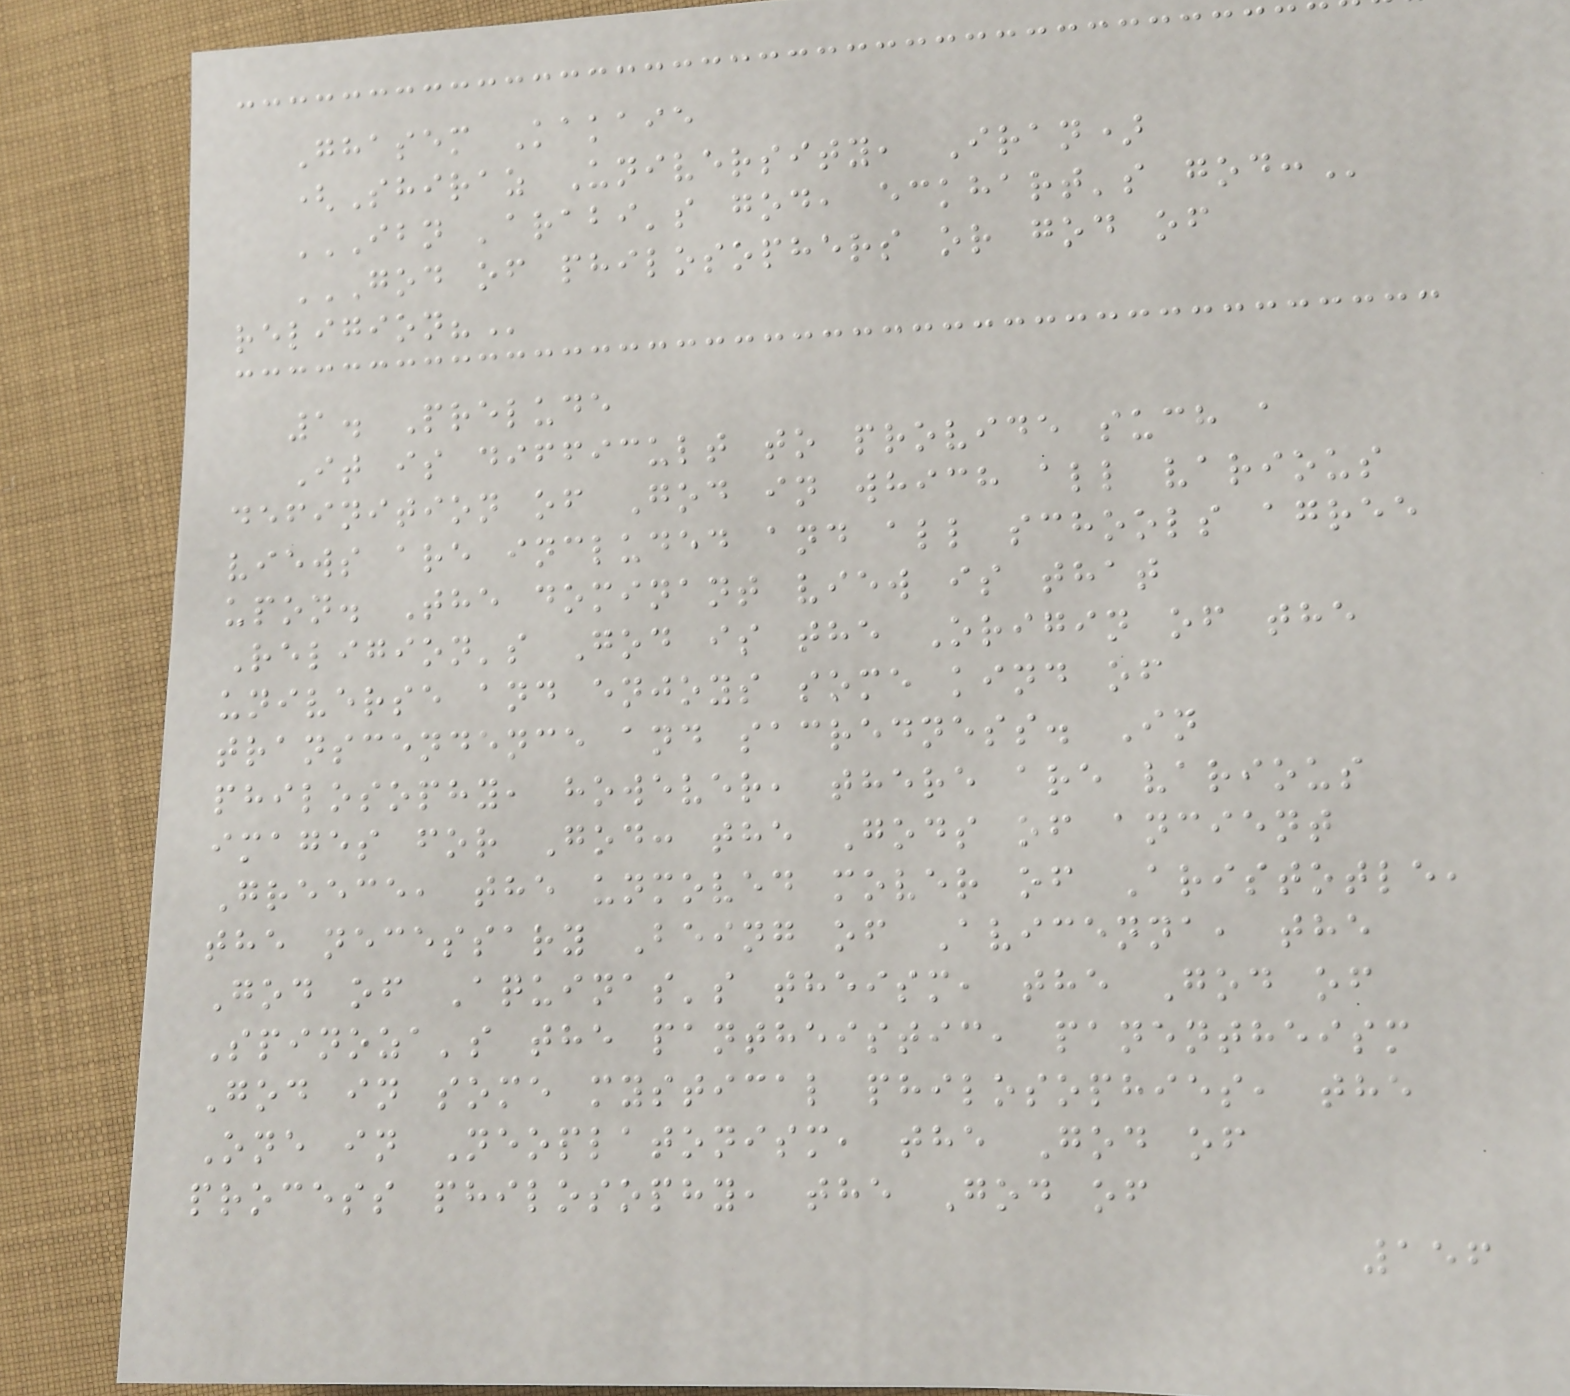Ghasem Kakaie
(Shiraz University, Iran)
IBN 'ARABI'S GOD, ECKHART'S GOD:
GOD OF PHILOSOPHERS OR GOD OF
RELIGION?
1. Prelude
It is difficult to provide such a
definition of God in which all various
views are included and all schools agree
upon. The dominant view is that
Religion's God is the Origin of the
universe and enjoys some kind of
transcendence and sacredness. In
philosophy, however, there are various
images for God: the Gods of ancient
Greece, the unmoved mover of Aristotle,
the necessary Being of Avicenna, the
God of Aquinas's theism, the God of
Spinoza's the pantheistic, panentheism
God in some mystical philosophies, the
One in Neoplatonism, the God of
process philosophy, the God of
156
